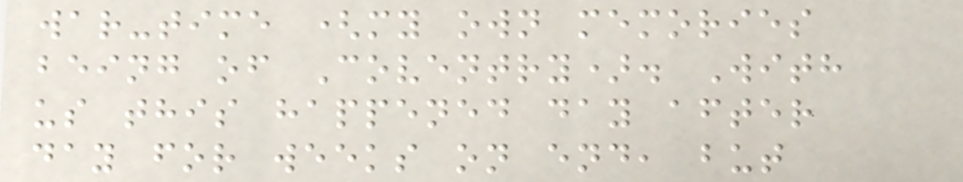war-time (my own memories
being of Coventry). With
us this happened day after
day for weeks on end, but
